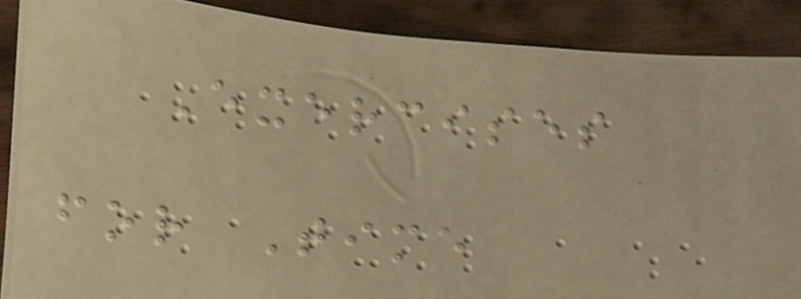Exercises
for Time
